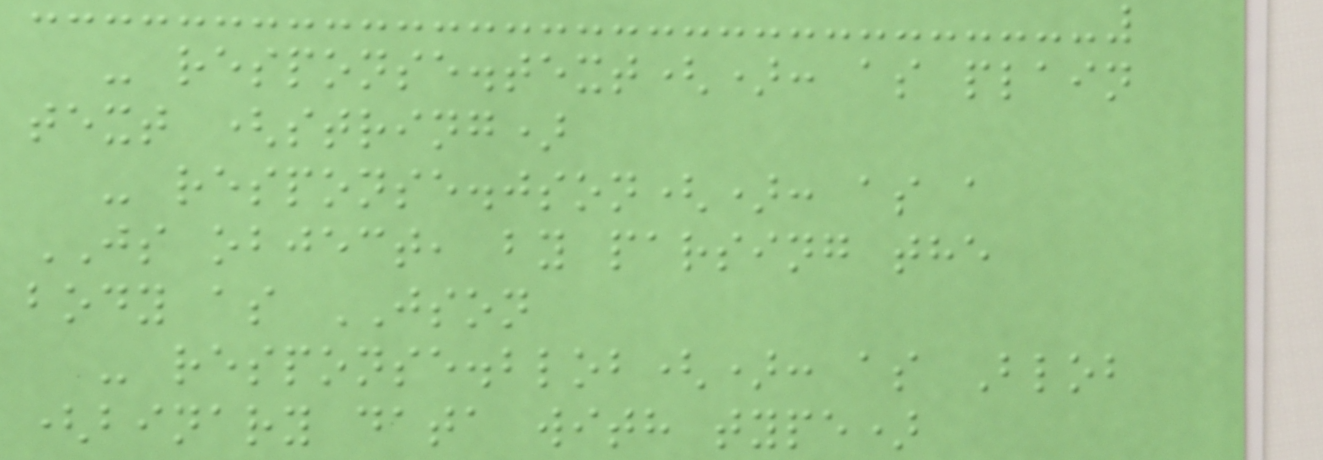- response.text(): as plain
text (string)
- response.json(): as a
JS object, by parsing the
body as JSON
- response.blob(): as Blob
(binary data with type)
